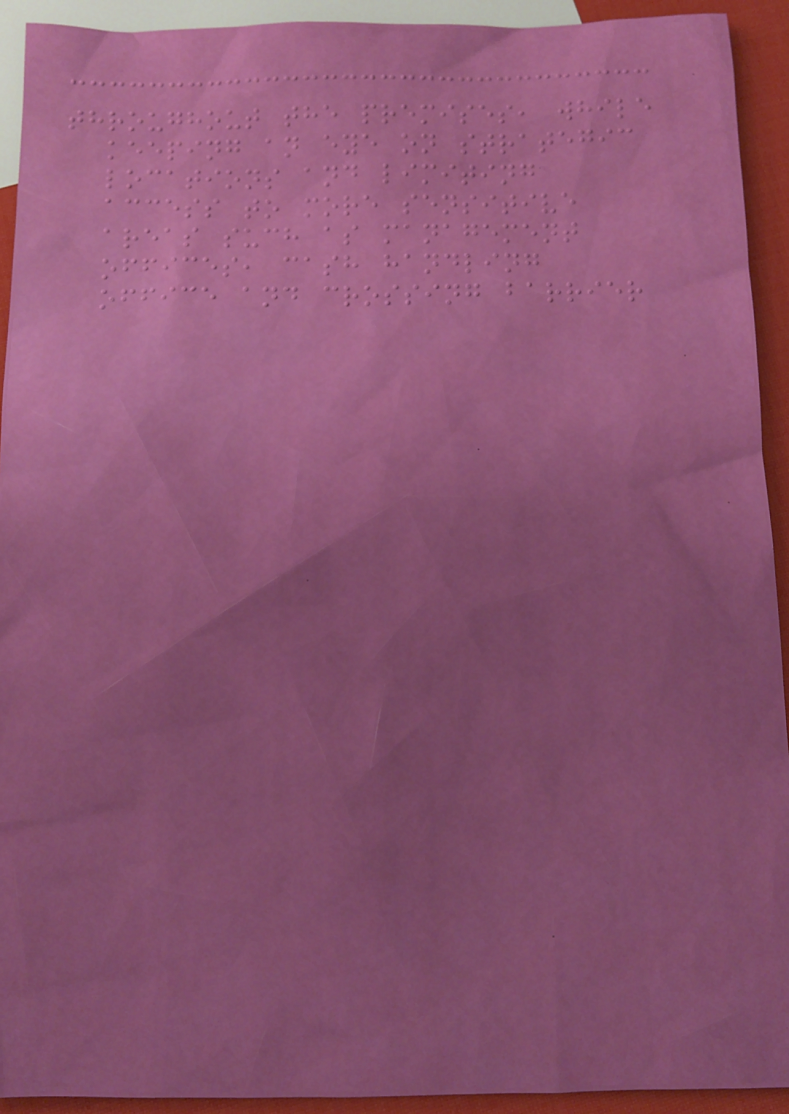throughout the premises, while
keeping an eye on strategic
locations and limiting
access to more sensitive
areas such as management
offices, cash handling
office and crossing barrier
